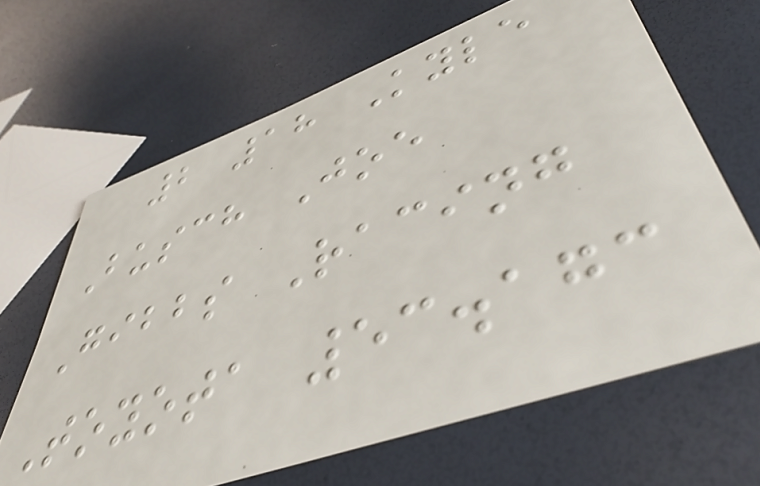2 18 Kyle
Busch Joe
Gibbs Racing
Toyota 53.173
